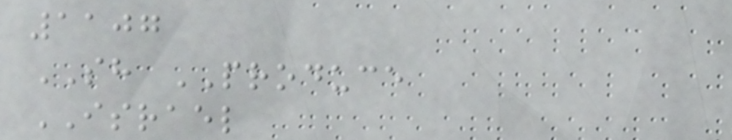1107
SH PRODUCE
ISRAEL
